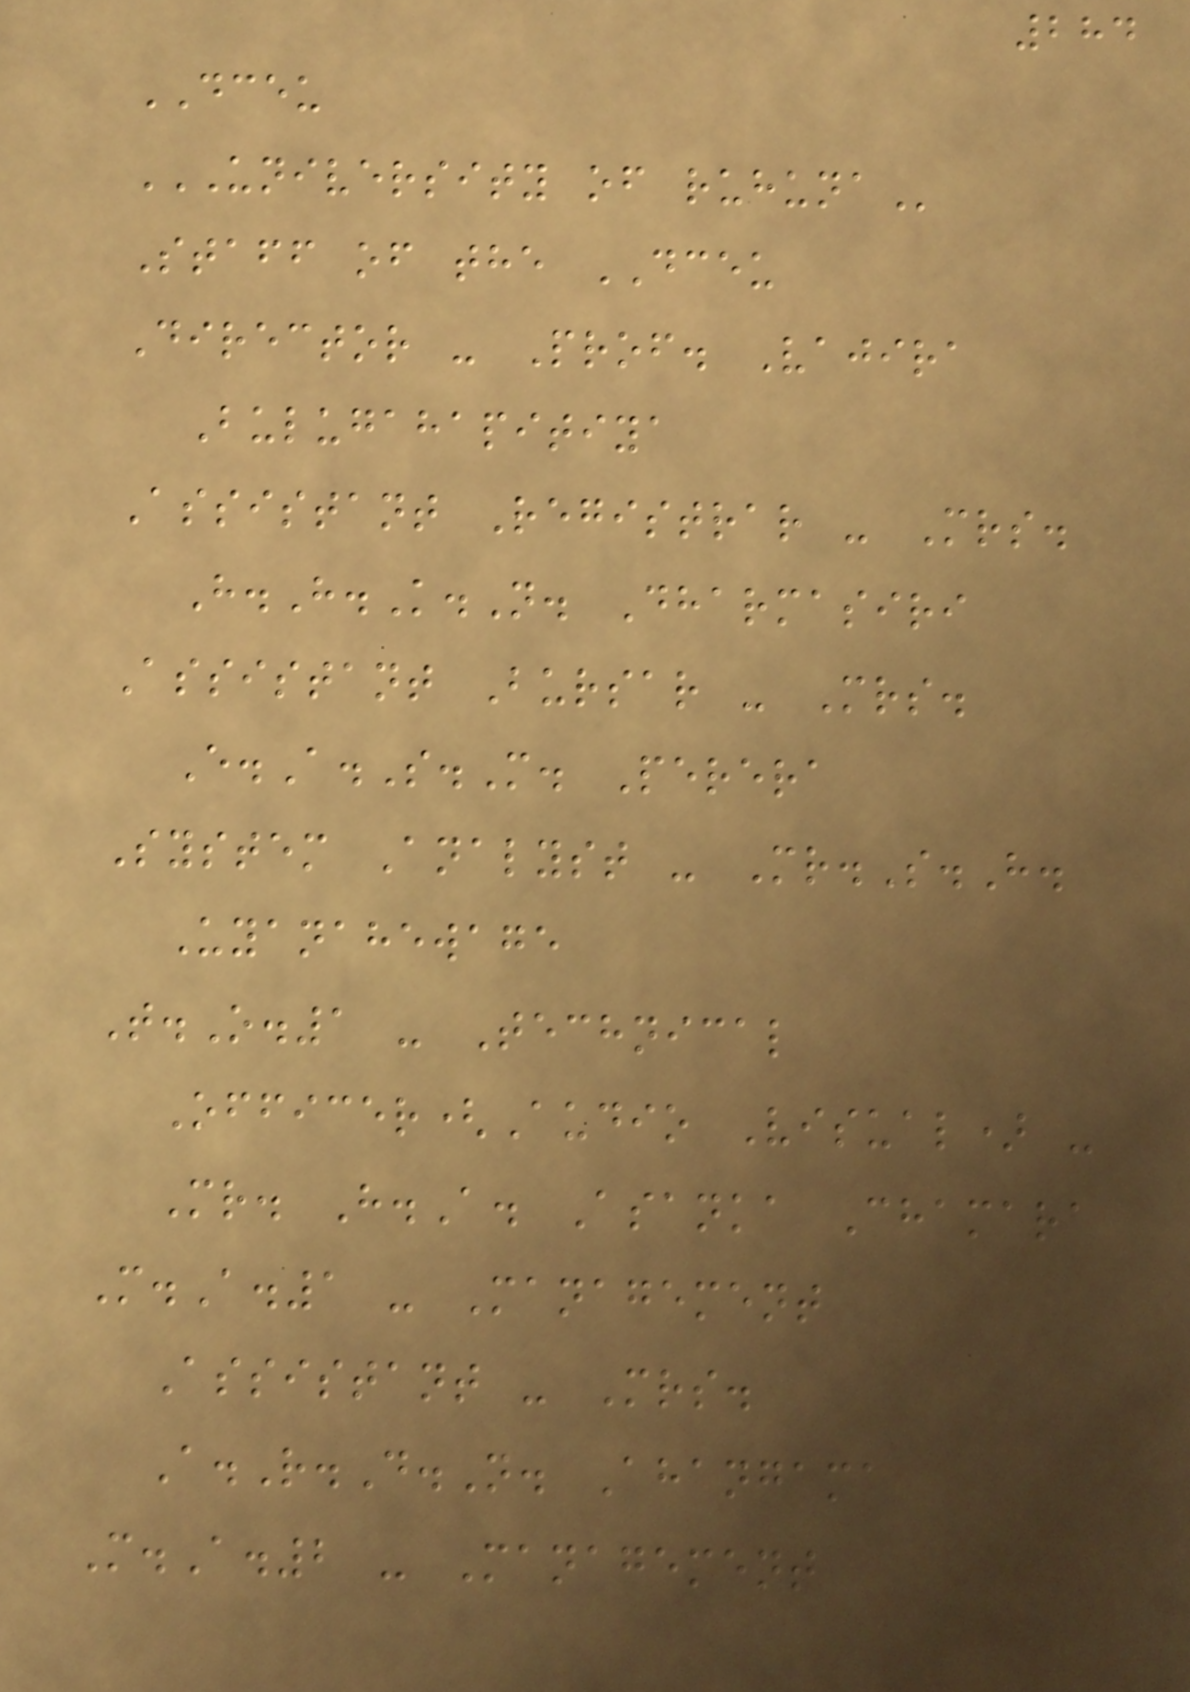284
DCEU
UNIVERSITY OF RUHUNA
Staff of the DCEU
Director - Prof. Vajira
Bulugahapitiya
Assistant Registrar - Mrs.
H.H.K.N. Dharmasiri
Assistant Bursar - Mrs.
E.A.S.M. Perera
System Analyst - Mr.S.H.
Uyanahewage
T.O.1 - Technical
Officer(Audio Visual) -
Mr. H.A. Asanka Chamara
M.A.1 - Management
Assistant - Mrs.
A.R.D.N. Ahangama
M.A.2 - Management
